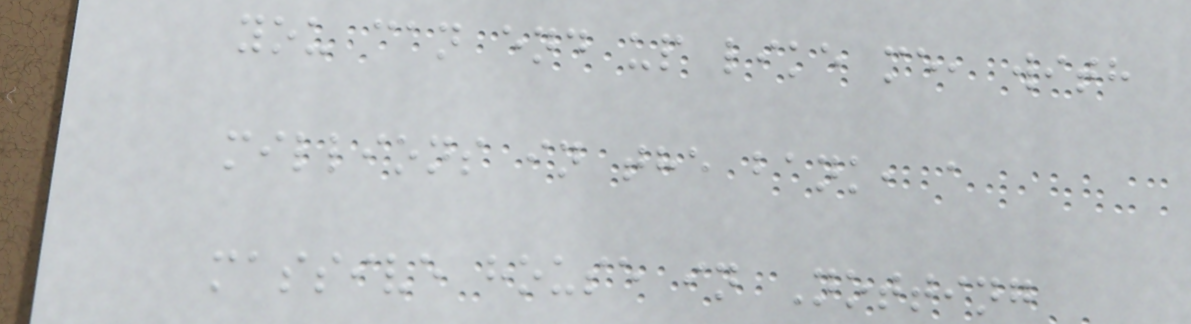you can end up like me, with
millions in the bank, a
massive house in Notting
